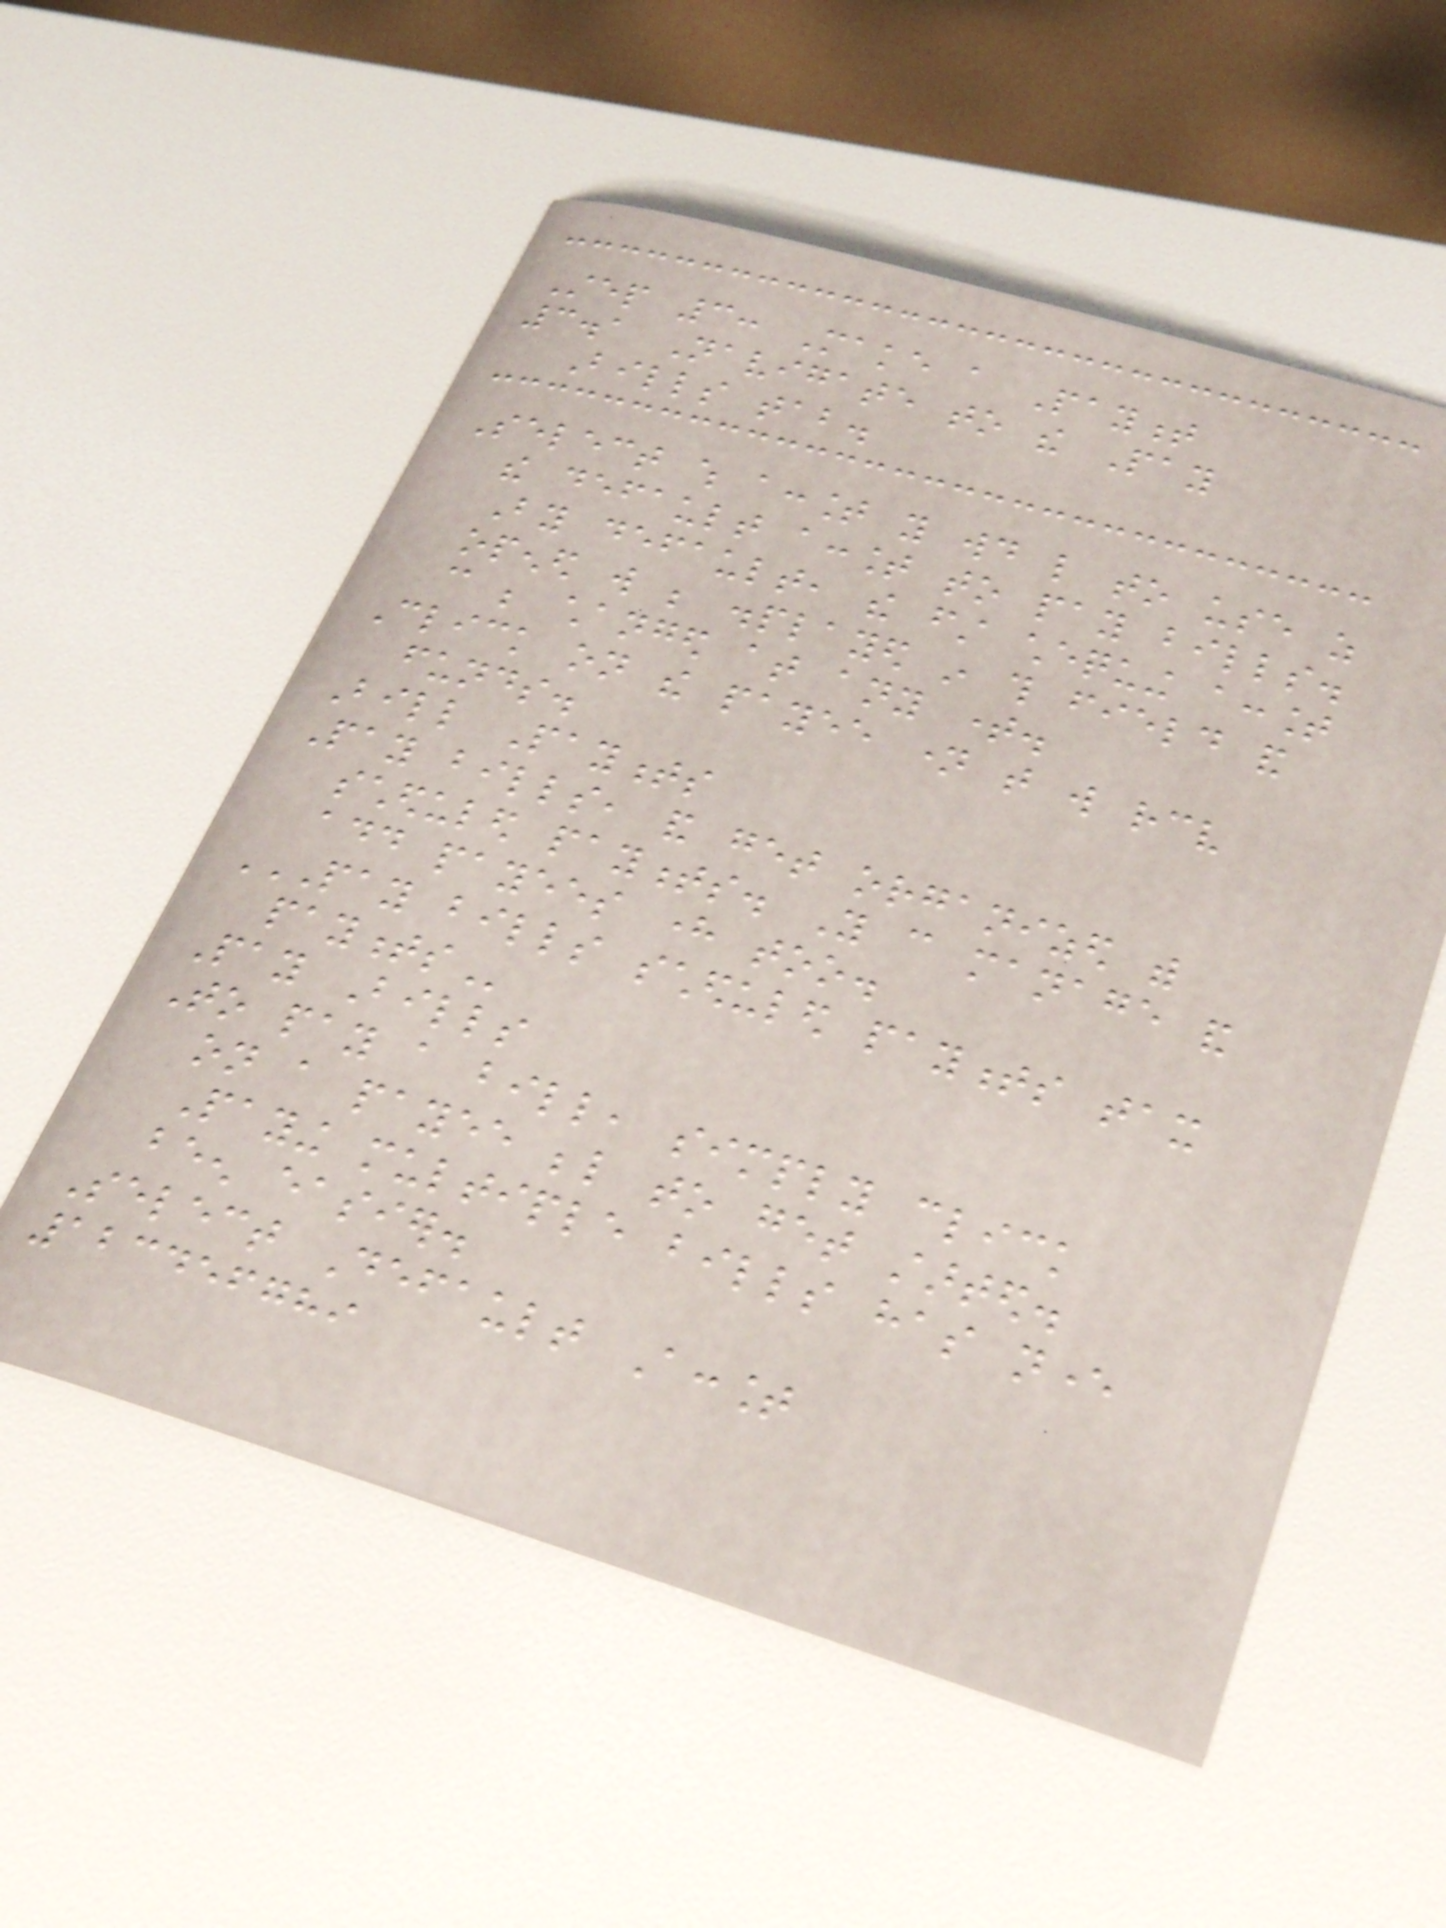Step 3: Make a Payment
3.1 Navigate to the Pay
Bills tab.
Select which account you would like to use as
the default account to pay bills.
By default, the first chequing account
opened will be displayed in this field and
can be changed at any time.
Click on the payee name that will receive
funds.
Bill Payments
Pay bills, and get organized with
scheduled payments. You can manage and
add payees here too.
PAY BILLS SCHEDULED PAYMENTS TAX
PAYMENTS
Pay Bills
To pay a bill, simply click
on a payee below to get started.
Paying multiple bills has never
been easier.
Select Default Account
123456789
